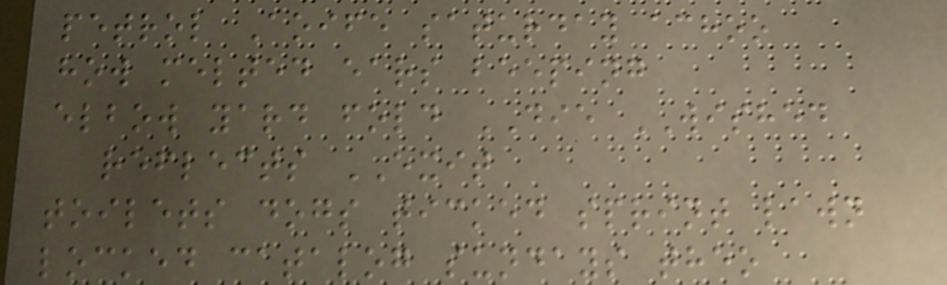petrol Aoife saturday achoo
how melted ears beeping
elbow yard fold DIE WISHED
reflects EXIT
toilets dogs ticked sprint lawn
locked catalog sundays theo
